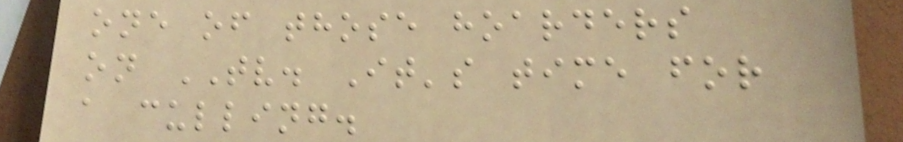one of those hoarders
on TV. It's time for
a culling.
